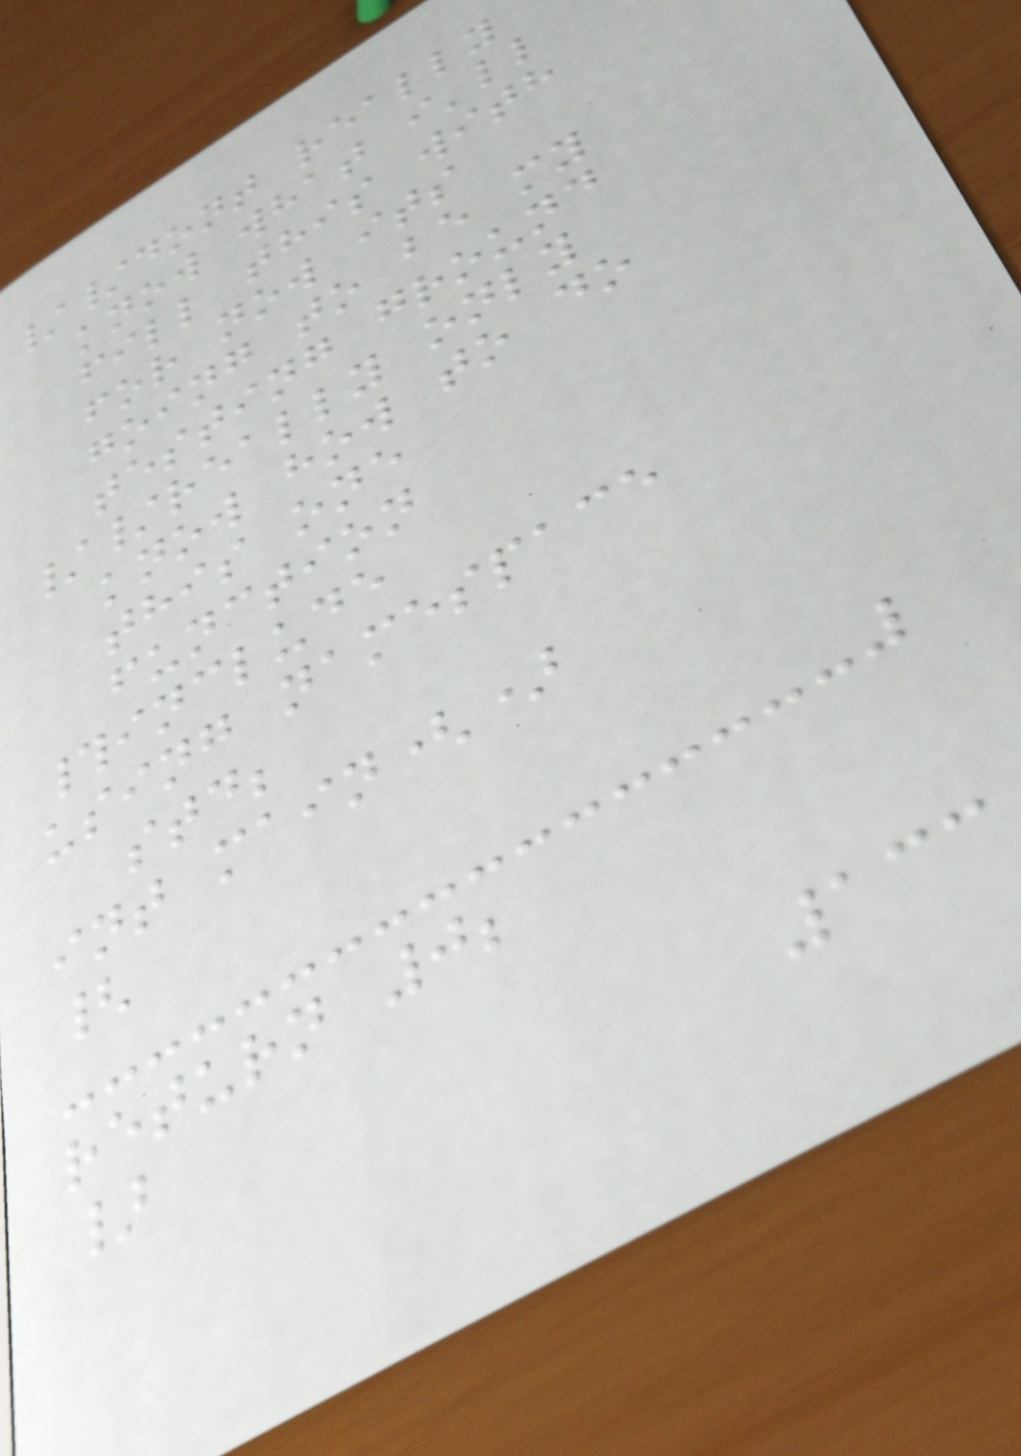//dont really
know what i'll
fill this with
for now its
going to be my
testing ground
//really only
know how to do
this one
function
#include
using namespace
std;
int main()
{
return 0;
}
133
